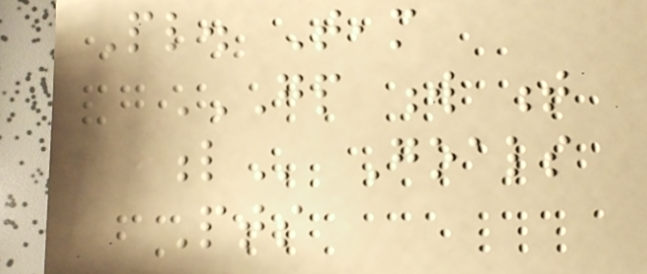Pl. Team
GP W T
L Goals
Pts
